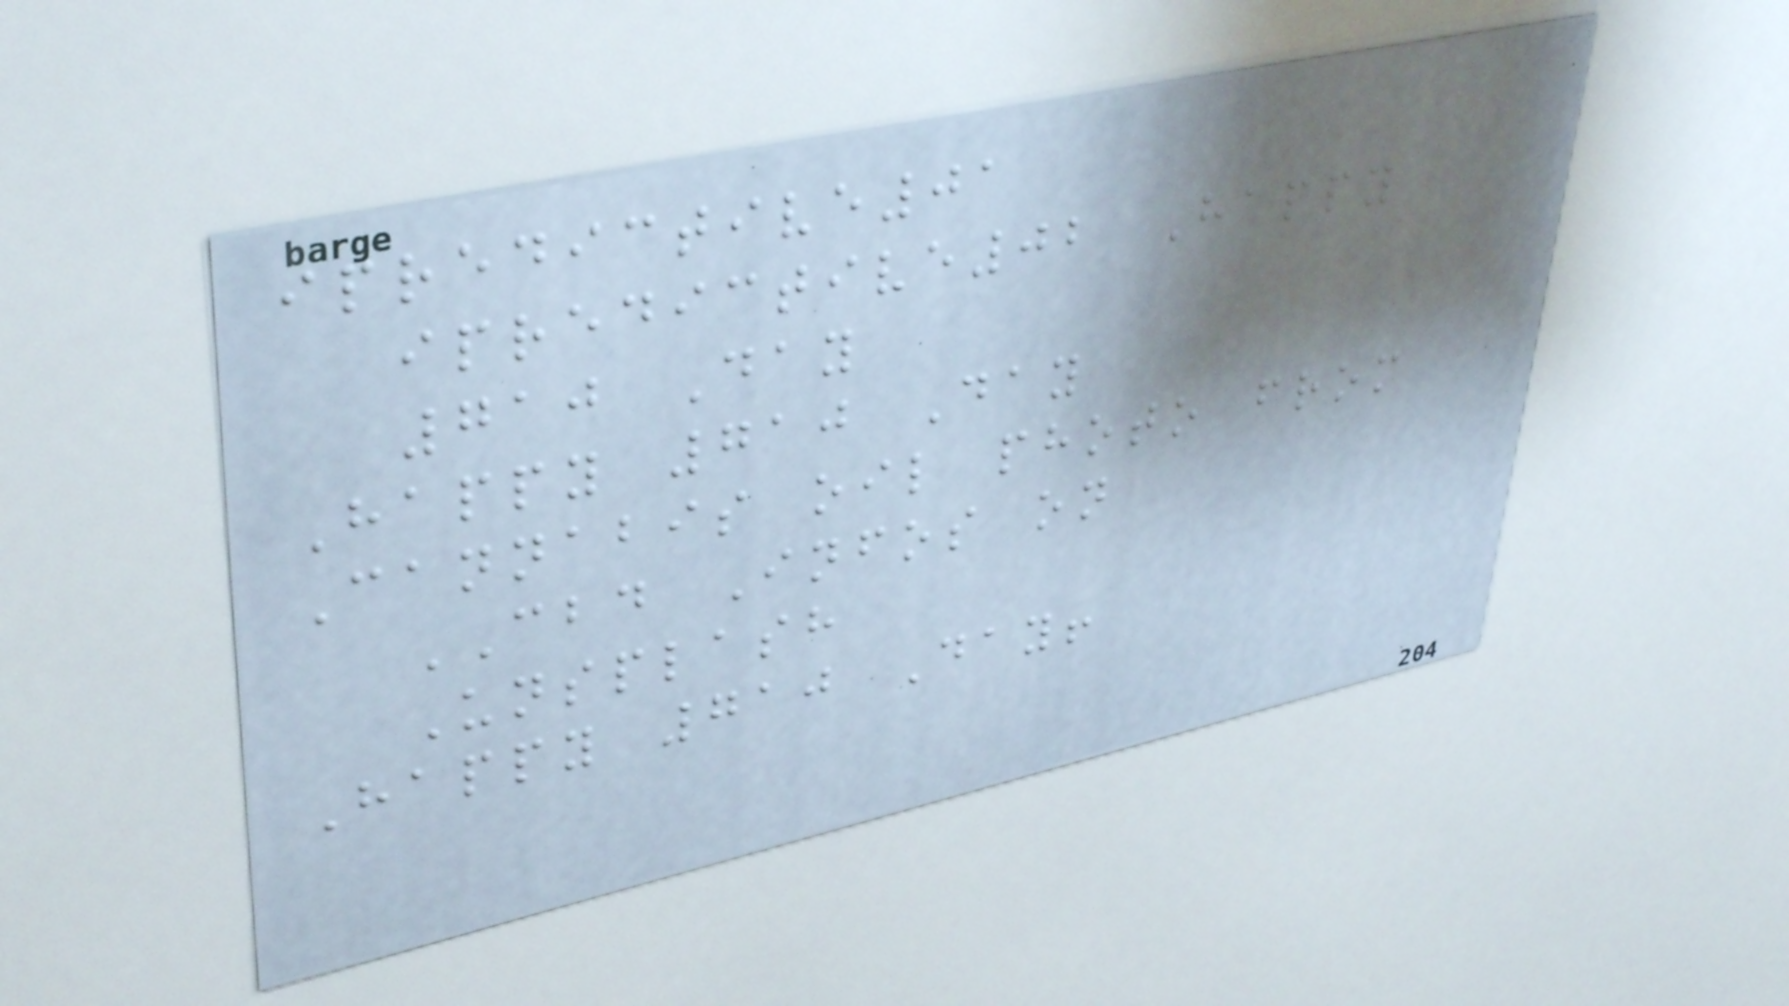ipredictive01
ipredictive02 Happy
710 Day
Happy 710 Day
Cannabis oil photo from
CBD Infos on
Unsplash
Happy 710 Day!
